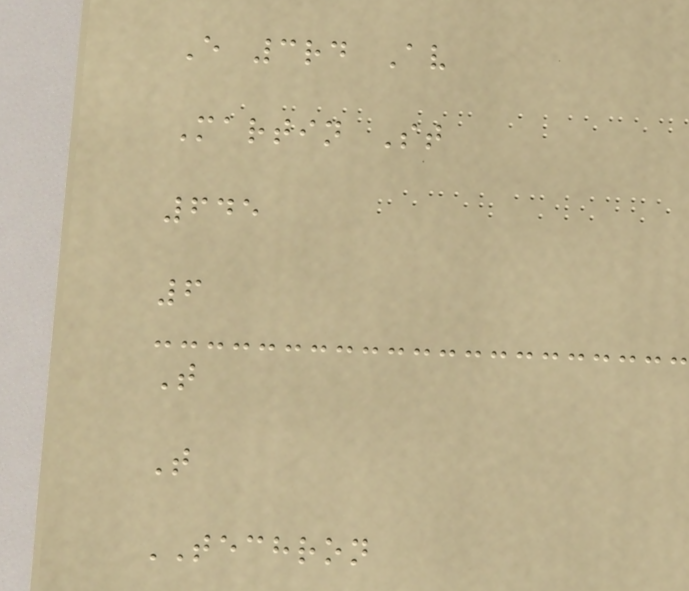E 3rd Av
Martin St
645
6
T
T
TECHRON
